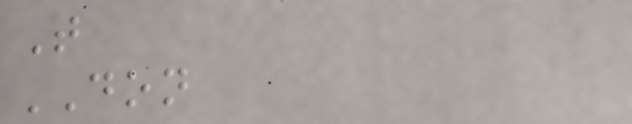T
DON
